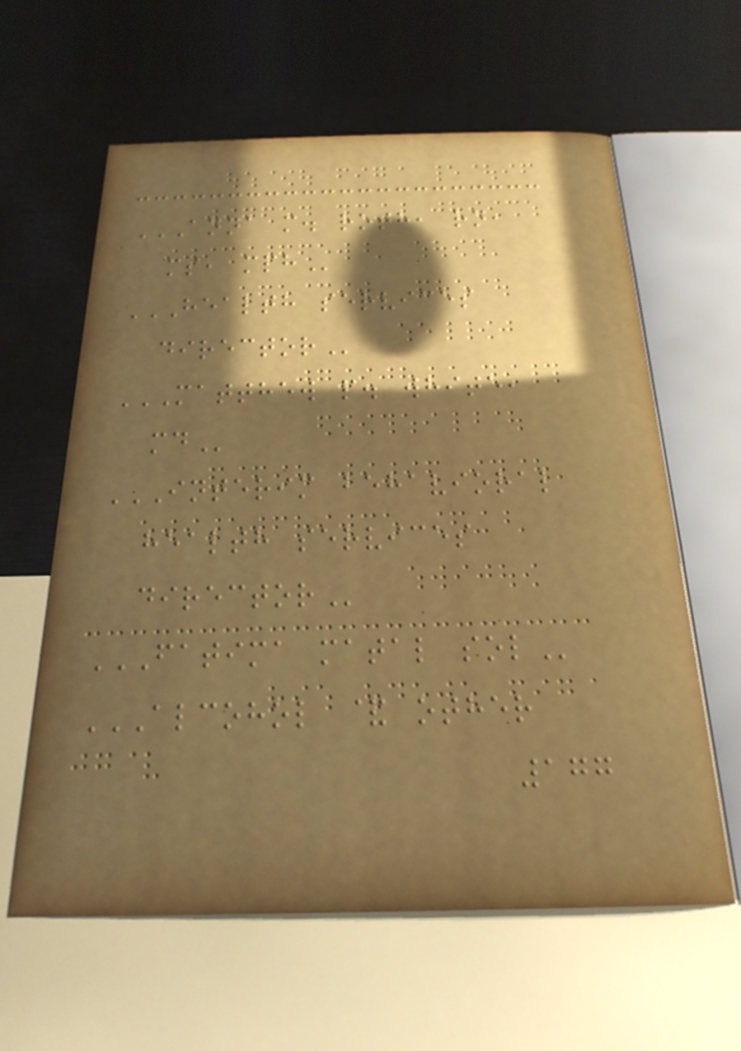ANNA M. ROTH, RN,
MS, MPH
HEALTH SERVICES
DIRECTOR
MATTHEW P. WHITE,
MD
INTERIM BEHAVIORAL
HEALTH SERVICES
DIRECTOR
FATIMA MATAL SOL
ALCOHOL & OTHER
177
